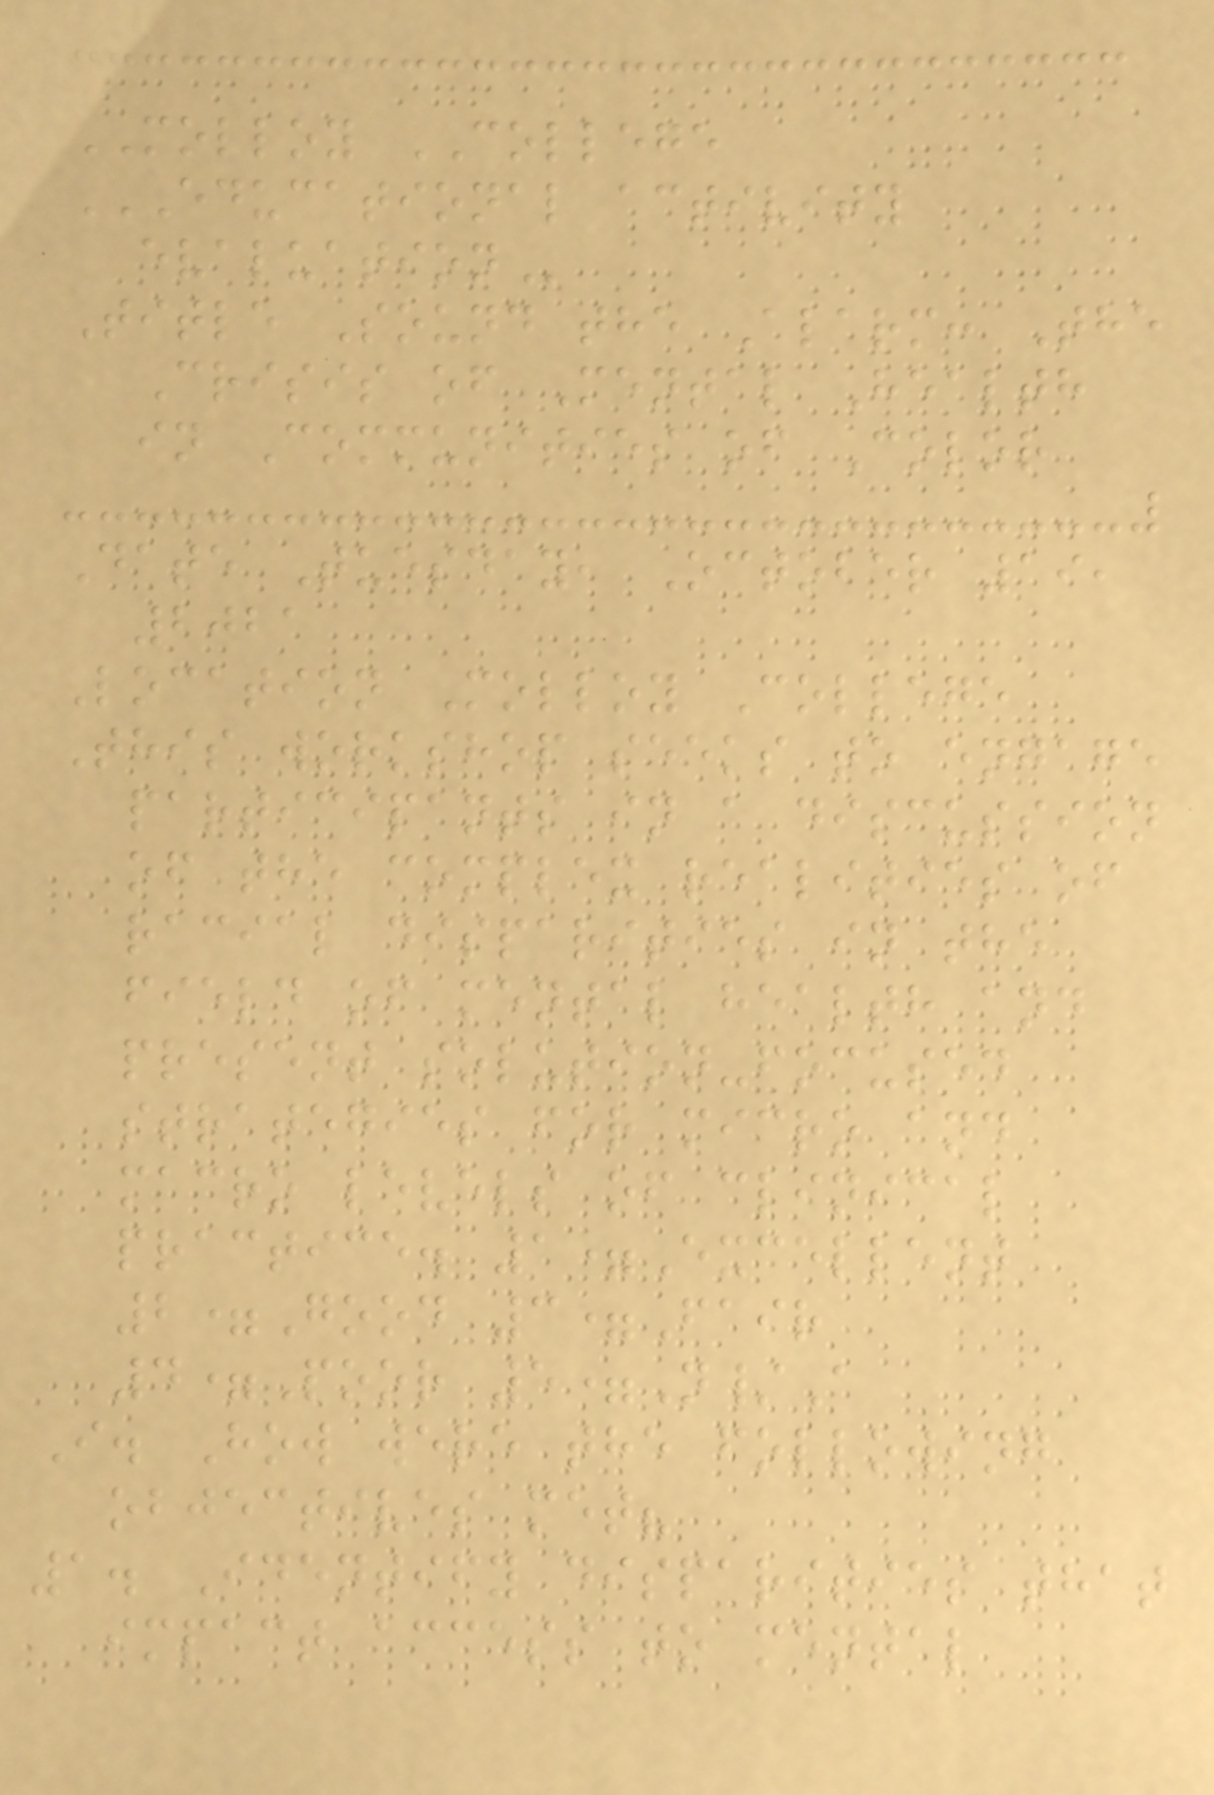MOLLOY COLLEGE
EDUCATIONAL ACTIVITY
EVALUATION
Title Sound the Alarm: The
Crisis of Mental Health
in Communities of Color
Date Tuesday, October 19,
2021
Location Molloy College
This workshop seeks to engage
participants in a discussion
of the complex realities of
racial disparities in the
field of mental health and
present solution-focused
strategies for micro and
macro levels of clinical
practice. 1=Excellent
2=Good 3=Fair
4=Poor 5=N/A
I. How were the following
objectives met?
1. Identify disparities that
impact access to mental
